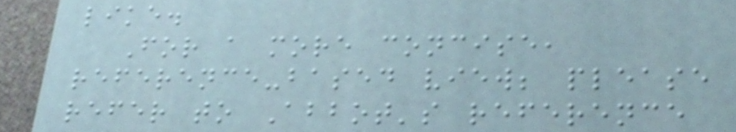like.
For a more concise,
reference-based view; please
refer to Abbot's reference
